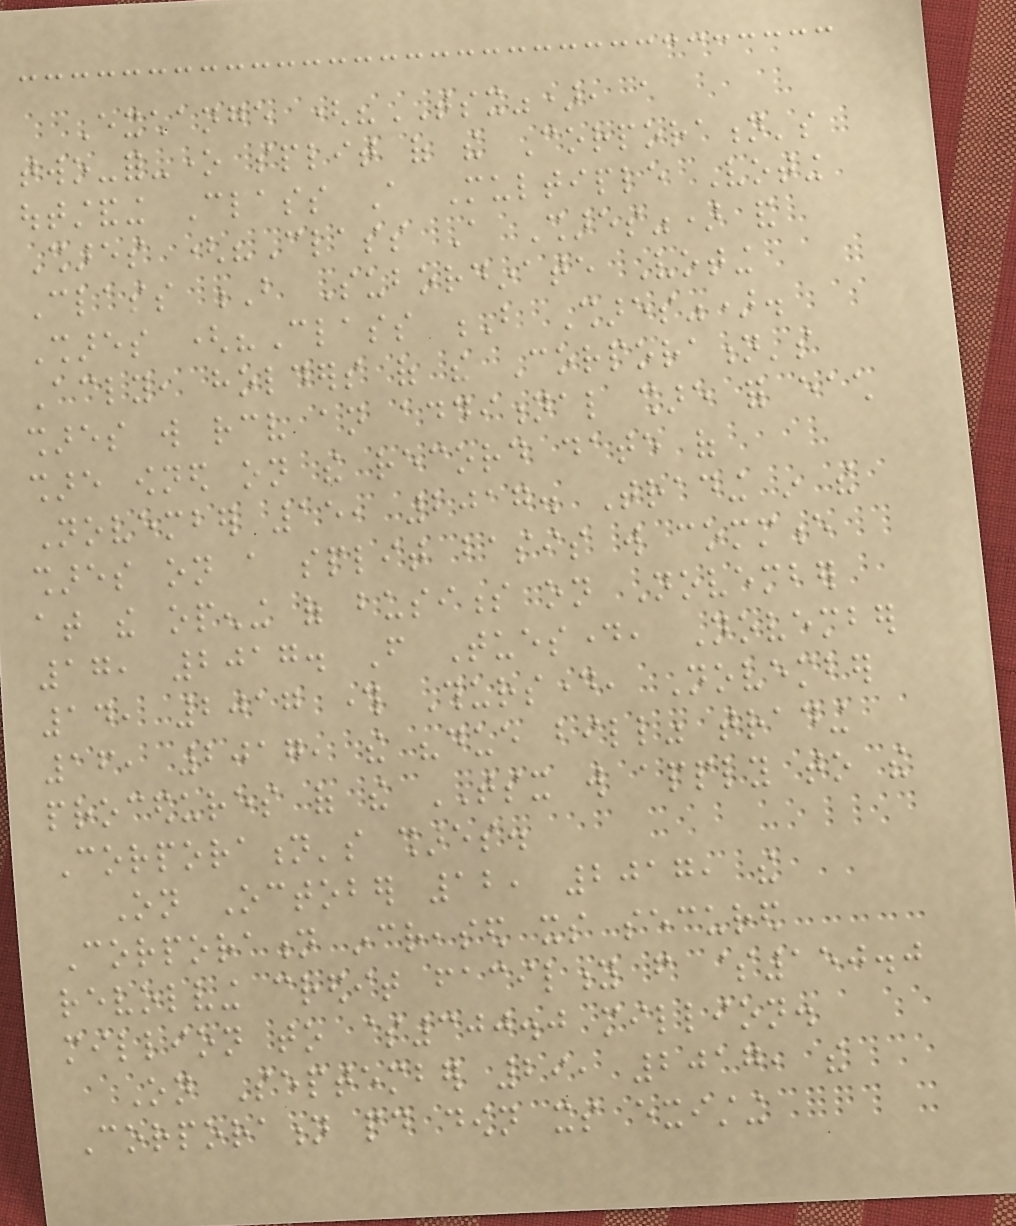Exchange ("TSX"), a
two-for-one split of the Corporation's
outstanding Class A Multiple Voting
Shares ("Class A Shares") and
Class B Subordinate Voting
Shares ("Class B Shares").
Accordingly, holders of the Corporation's
shares will receive an additional share for each
share owned on the record date of
November 15, 2017. Trading in the
shares on a split basis will commence
at the opening of business on November
17, 2017. From Tuesday, November
14, 2017 through Thursday, November
16, 2017, the "due bill" trading
procedures of the TSX will apply to the
Corporation's shares.
On October 12, 2017, the
Corporation increased its secured
revolving credit facility from $150.0
million to $300.0 million.
On September 29, 2017, the
Corporation paid down its existing
